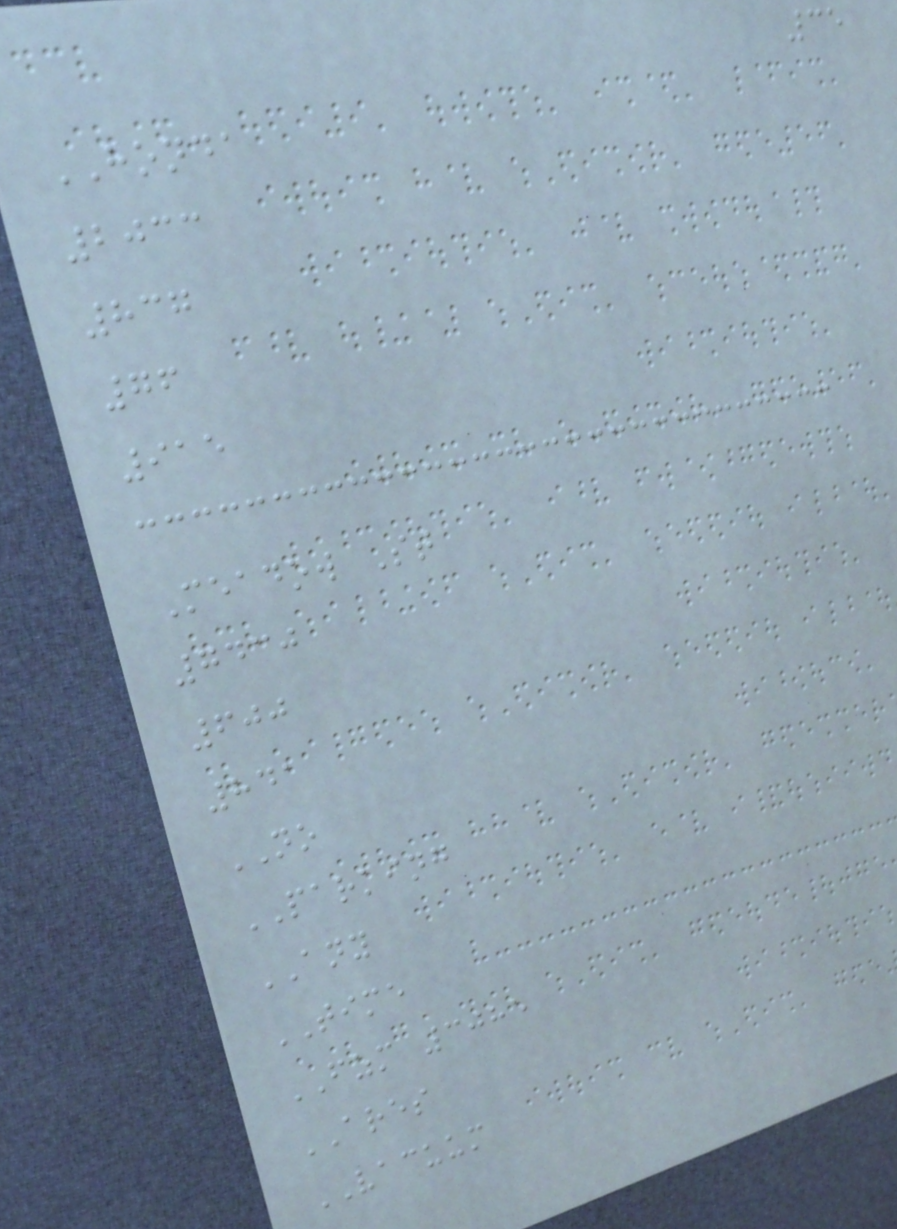35
HONDA
2033
837
76
915
Meadow St
7430
600
841
NO
PARKING
ANY
TIME
FZM 3085
ARES
VACUUM
